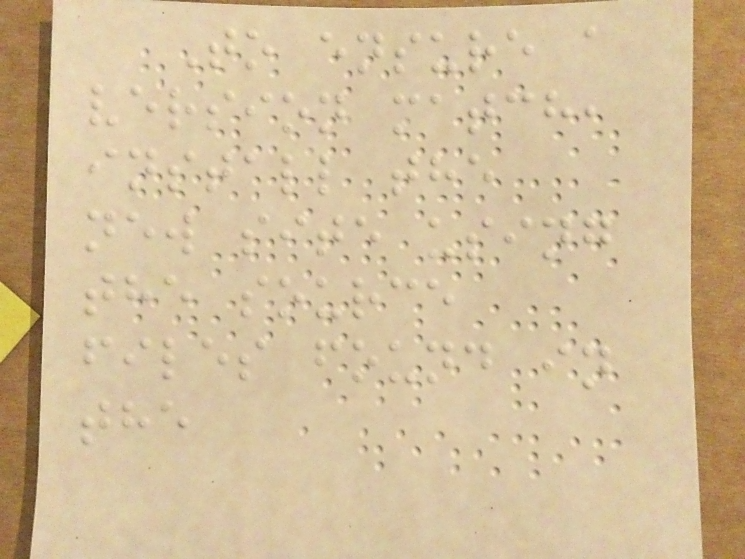To ensure a
version match,
install the
new site using
the source
files found in
the
